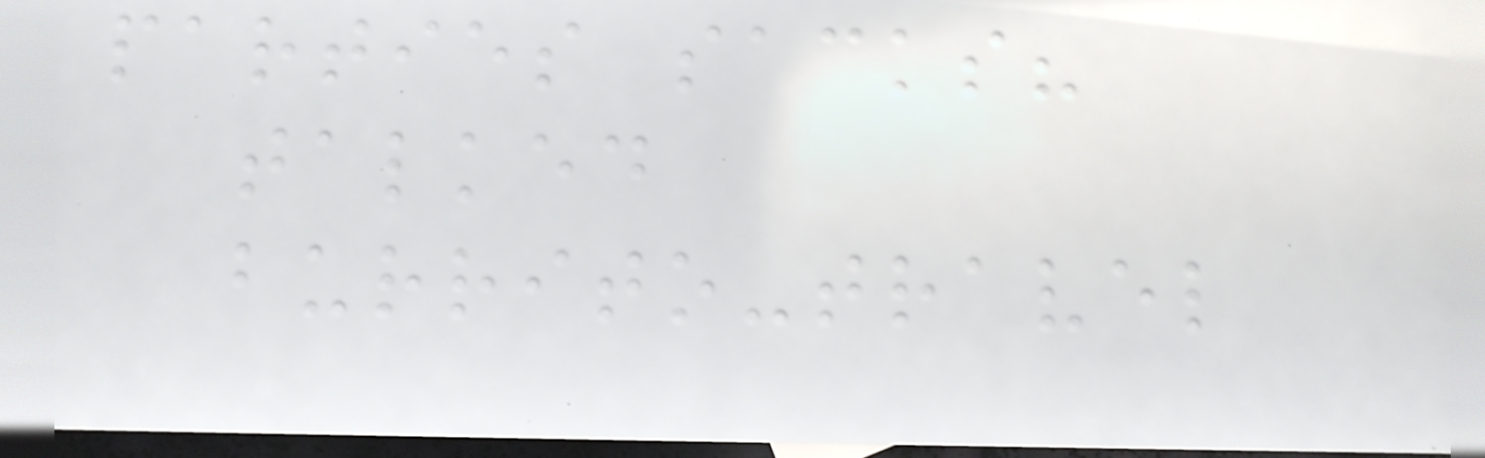parties sacks?
talked
burrito-travel
